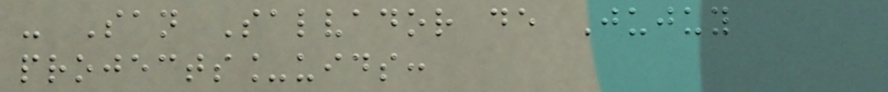- San Salvador de Jujuy
projects_uids:
